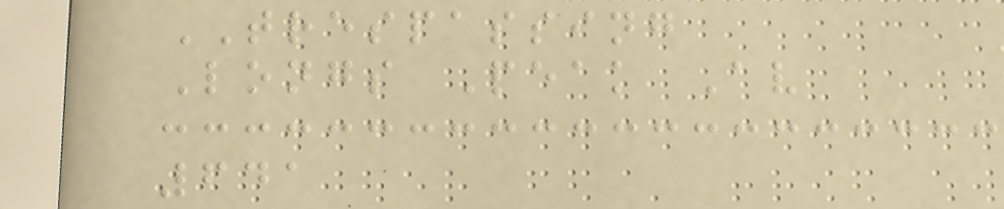TRESPASSING
Longs Peak Av
641
